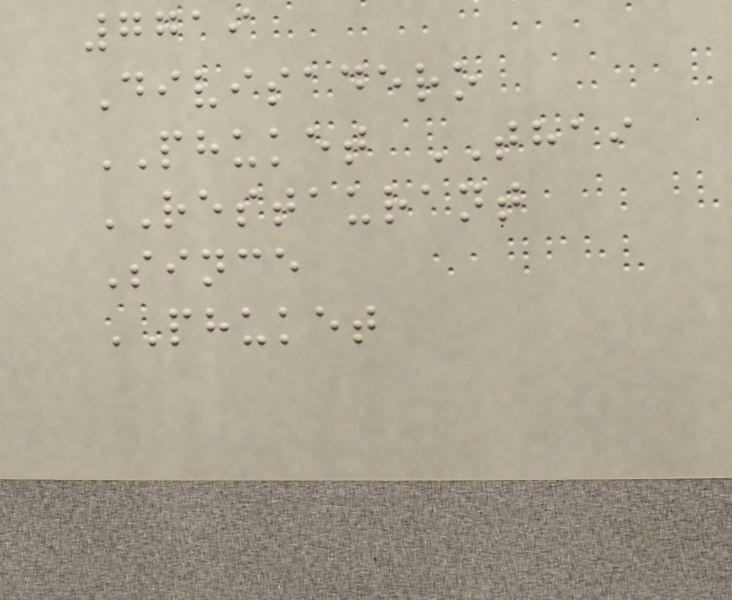7719
Divisadero
PHUKET THAI
RESTAURANT
Since
PHUKET
